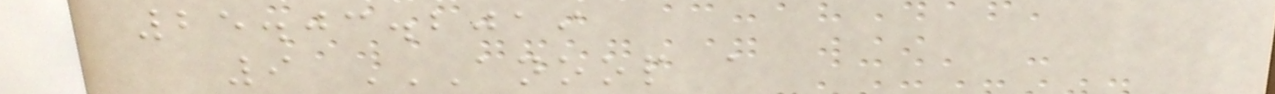25.03.2019
9 ANOOP A
